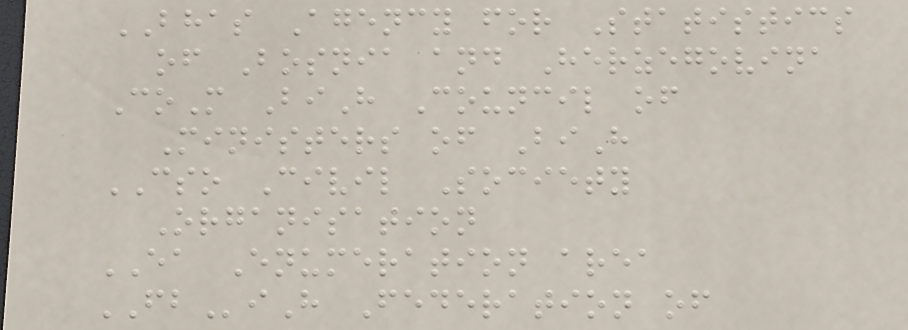BHAS Agency for Statistics
of Bosnia and Herzegovina
CoM BiH Council of
Ministers of BiH
CSO Civil Society
Organisation
EA Enumeration area
FBiH Federation of
